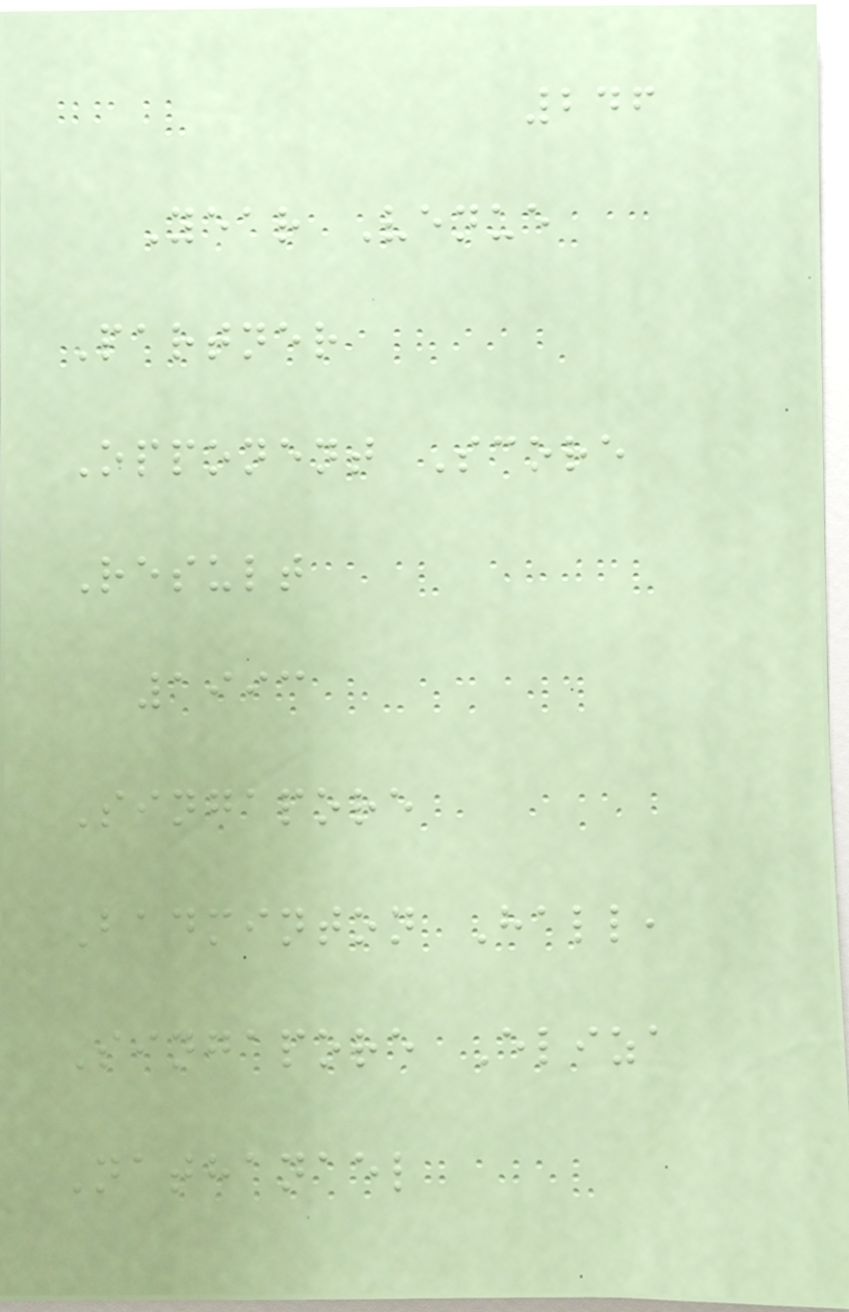246
Year Venue
Partner
Opponent Score
Result
1993
Singapore
Badminton Hall,
Singapore Eliza
Nathanael
